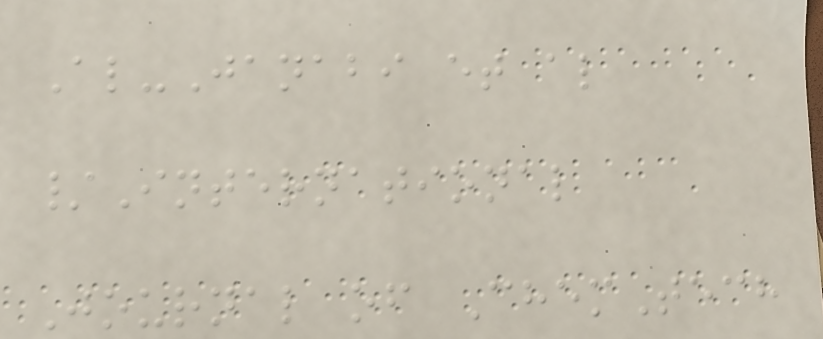Al-Janabi et al
/International
Journal of ChemTech
